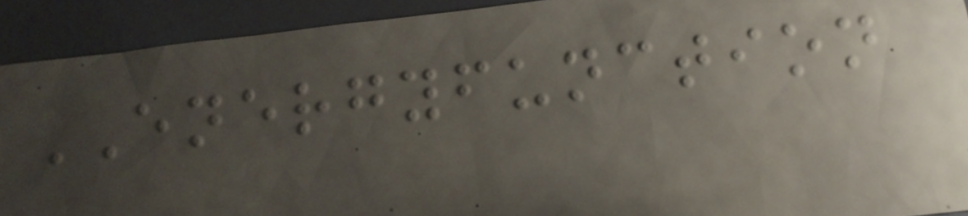ENERGYFUNCTION
